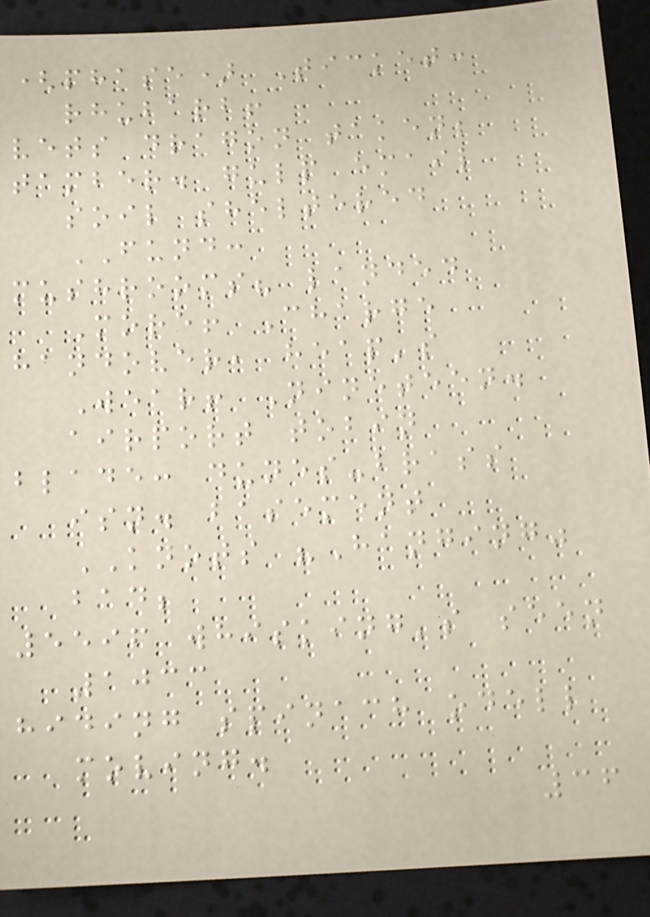(phase) Ticket:
rhubarb!
vets dragon taken;
tamber. gulp email
soil sheltered
FUND:
mushrooms? landed
More! Charge
handover, heap's
Wear! Nineteen.
airport tobin
blade: dunes-brass
isn. basement
KNOTS "Hanging"
bad;
5596 whisking's seen
1033
hiding spinach odell
moving.
36
